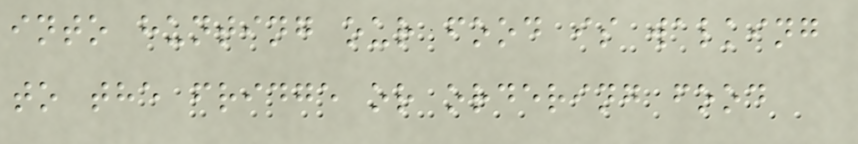into hunting our food is walking
to the fridge or ordering food
